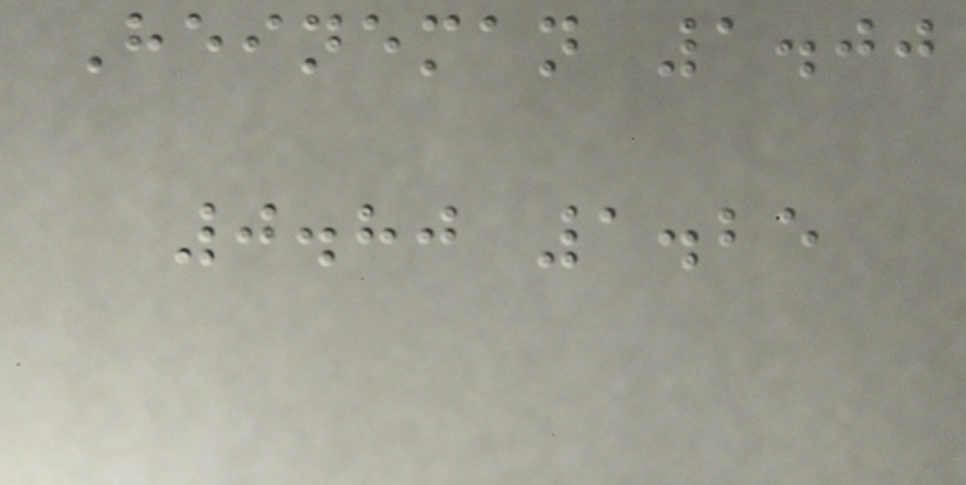Heineman 1.00
0.80 1.25
